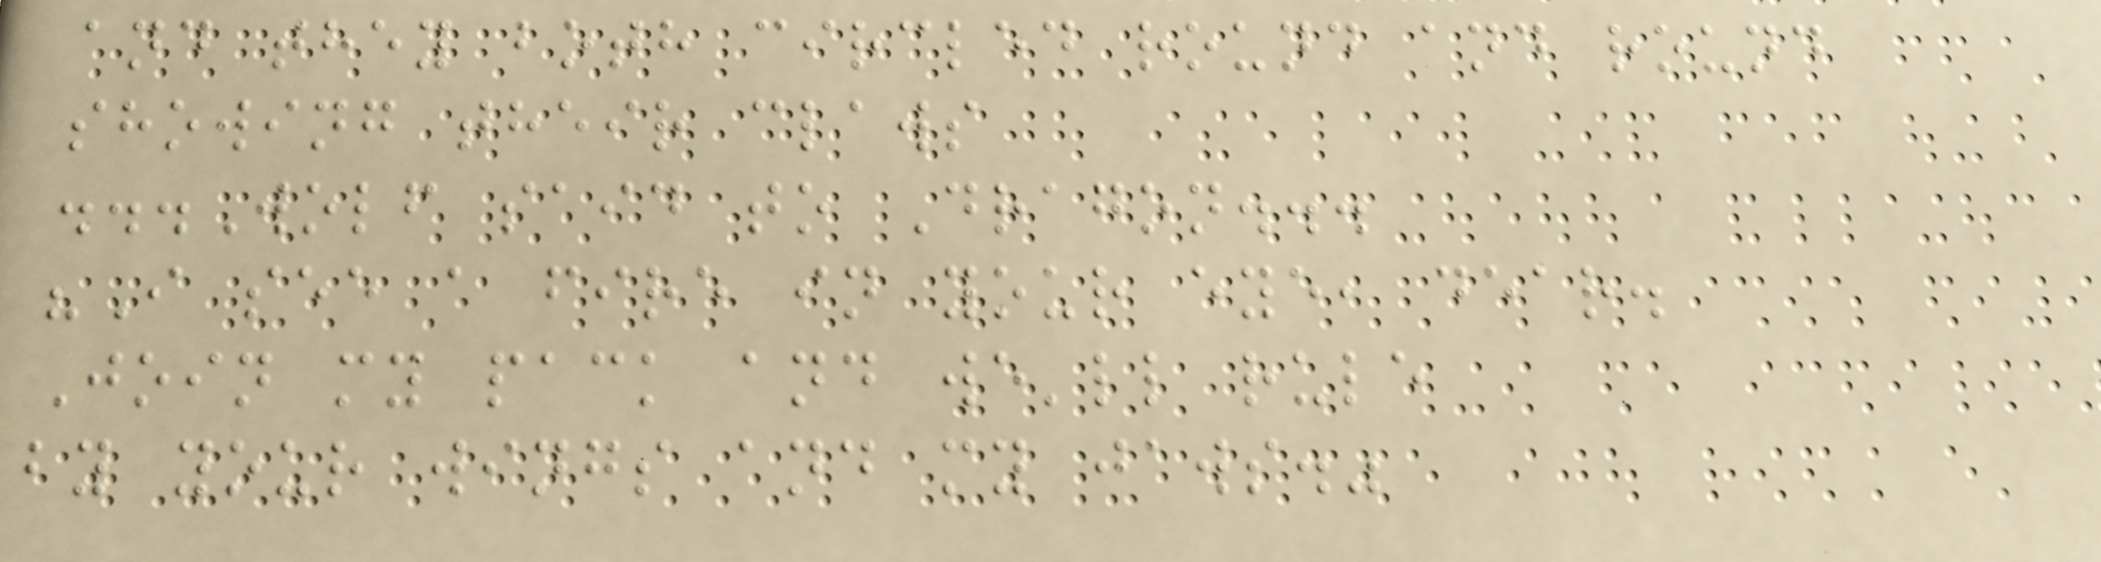and they both circled round and round
showing their claws
...Wolf said to Dragon...
"I see a fire in your eye, dear.
Join my pack and we'll rule
by your wings and my jaws."
